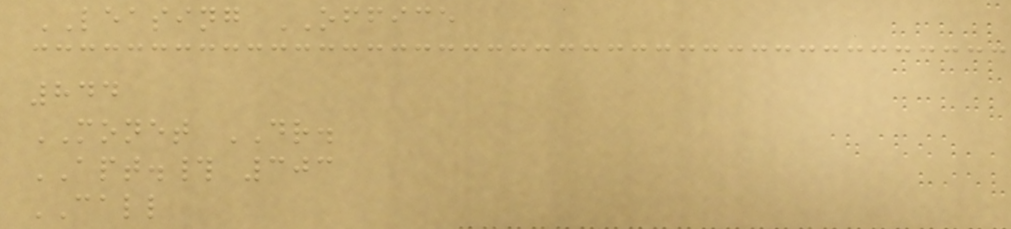LEASING OFFICE
844
MONET DR.
APT.# 303
CALL
